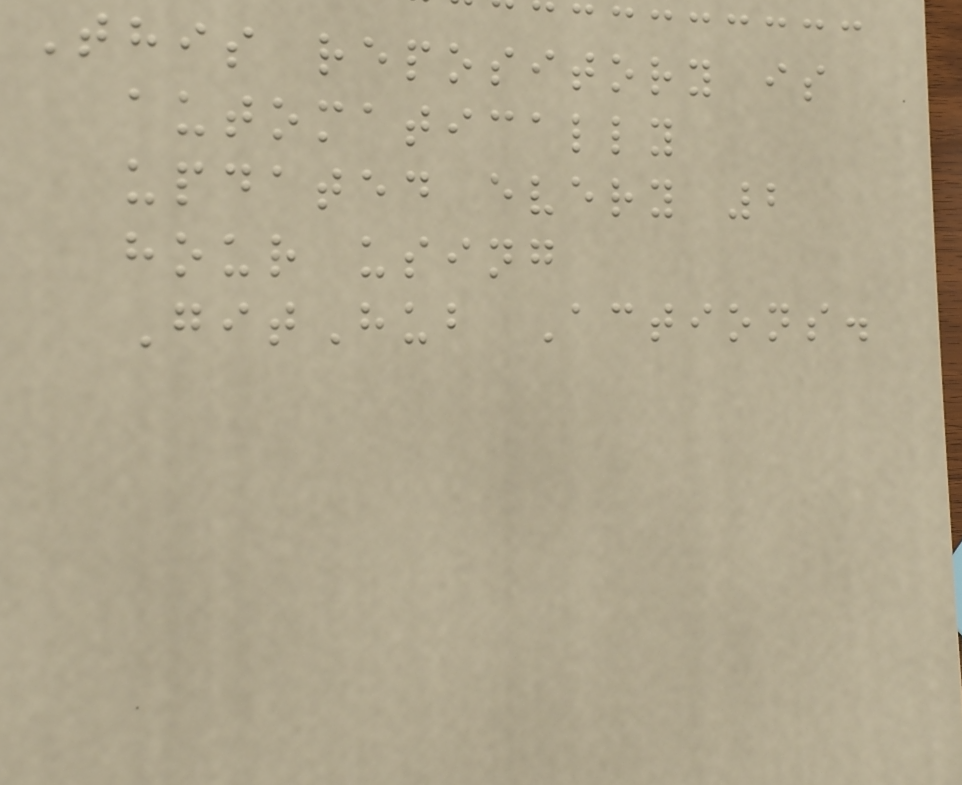This repository is
automatically
updated every 2
hour using
GitHub Actions.
